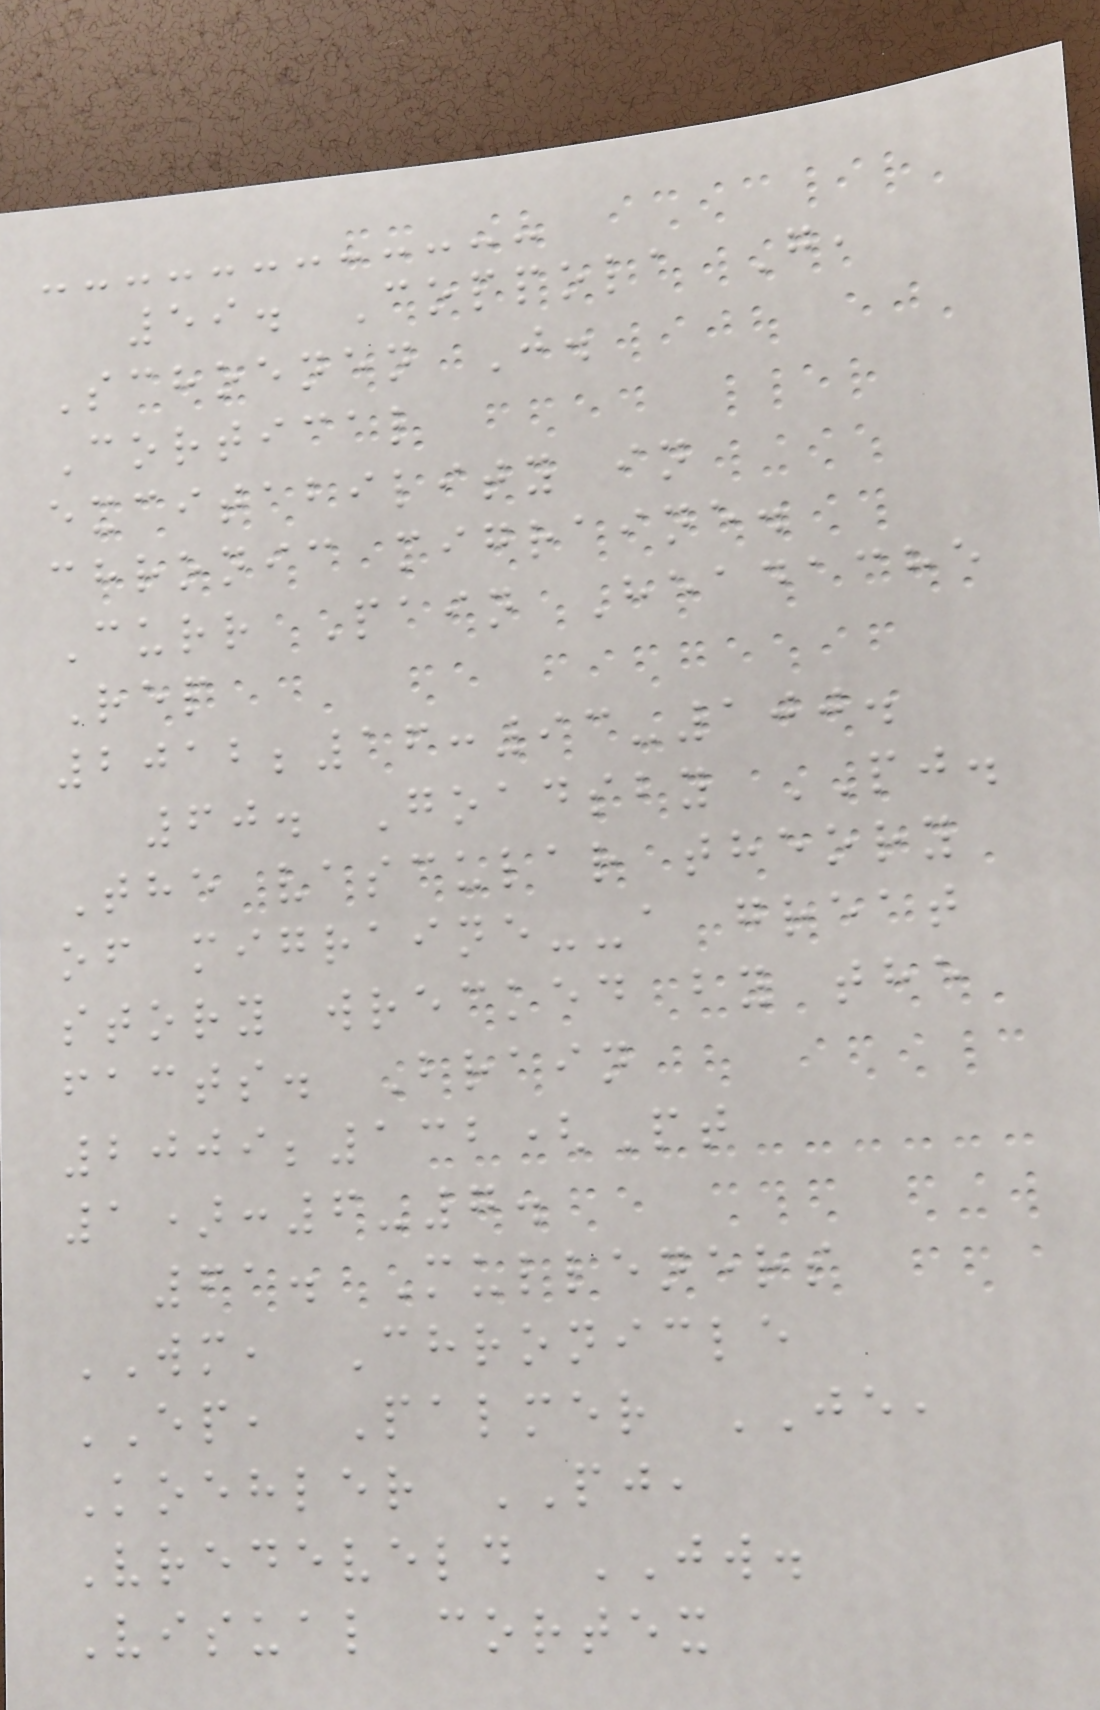59. Coppola G,
Schoenen J.
Cortical
excitability in
chronic migraine.
Curr Pain Headache
Rep
2012;16:93-100.
60. Goadsby PJ.
The vascular theory
of migraine--a great
story wrecked by the
facts. Brain
2009;132(Pt
1):6-7.
61. Mulleners
WM, Chronicle
EP, Palmer JE,
Koehler PJ,
Vredeveld JW.
Visual cortex
